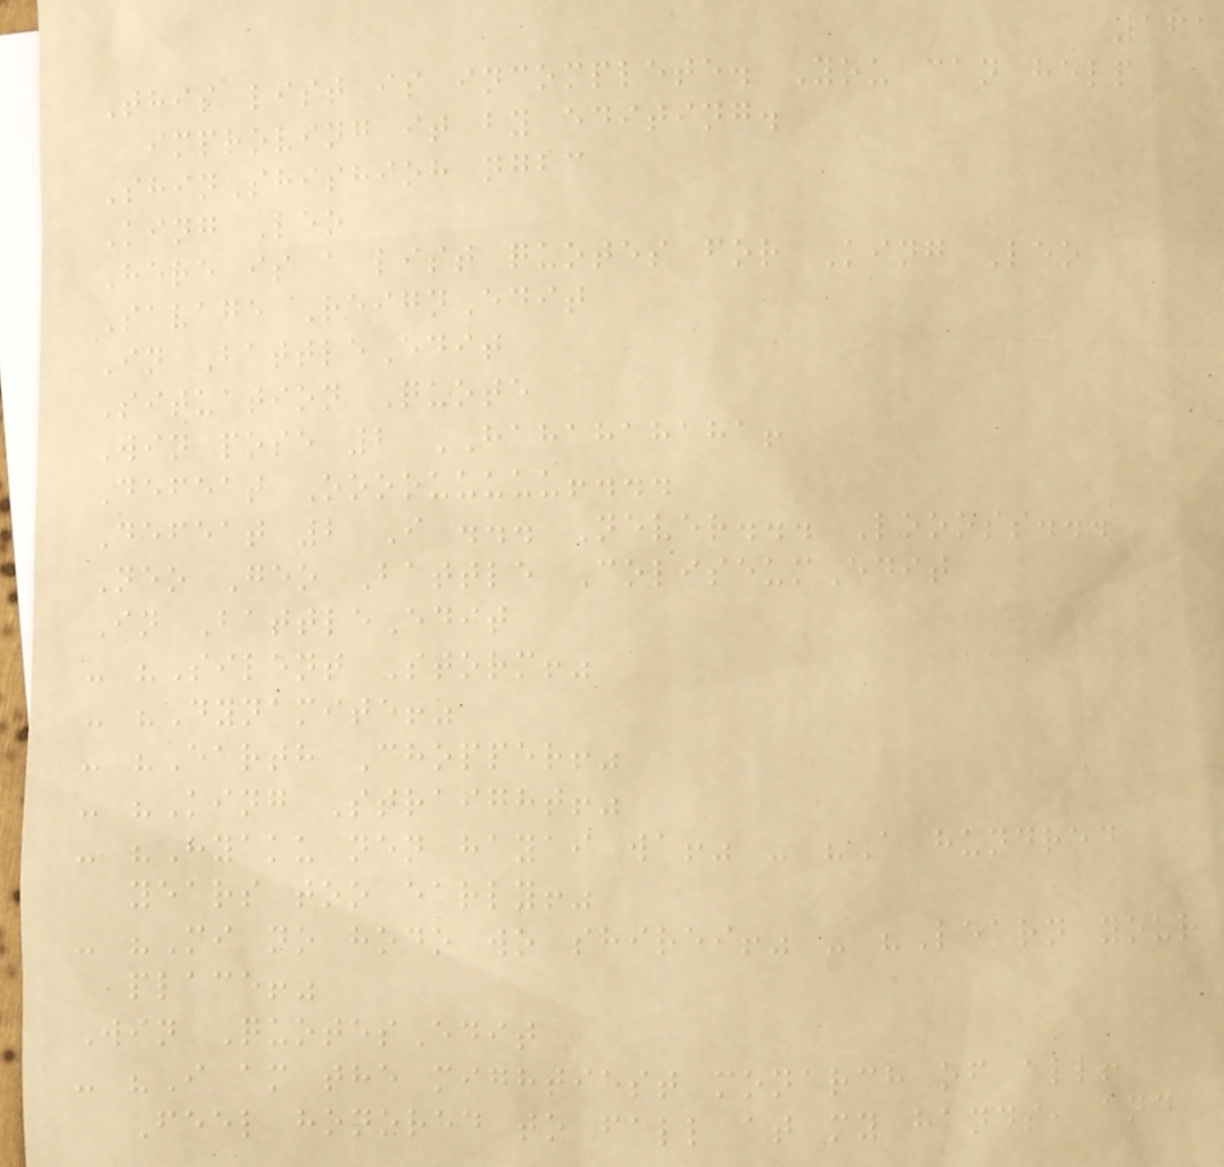161
This list is incomplete. You can help
improving it by editing.
ShinShishioh ngbc
King Leo
Here is a list quotes for King Leo
Savage ReignEdit
In BattleEdit
Situation Quote
Win pose 2 HAHAHAHAHA!
Defeat Oooouuuuu!...
Defeat 2 I ... Never... Loooss...
Neo Geo Battle ColiseumEdit
In BattleEdit
- "Silent Storm!"
- "Dynamite!"
- "Earth Chopper!"
- "King Straight!"
- "Hyaku nen hayai wa!" - "A hundred
years too early!"
- "Mi no hodo wo shirei!" - "Learn your
place!"
Win QuotesEdit
- "I am the mightiest monarch of all!
Feel honored to fall at my hands, and
